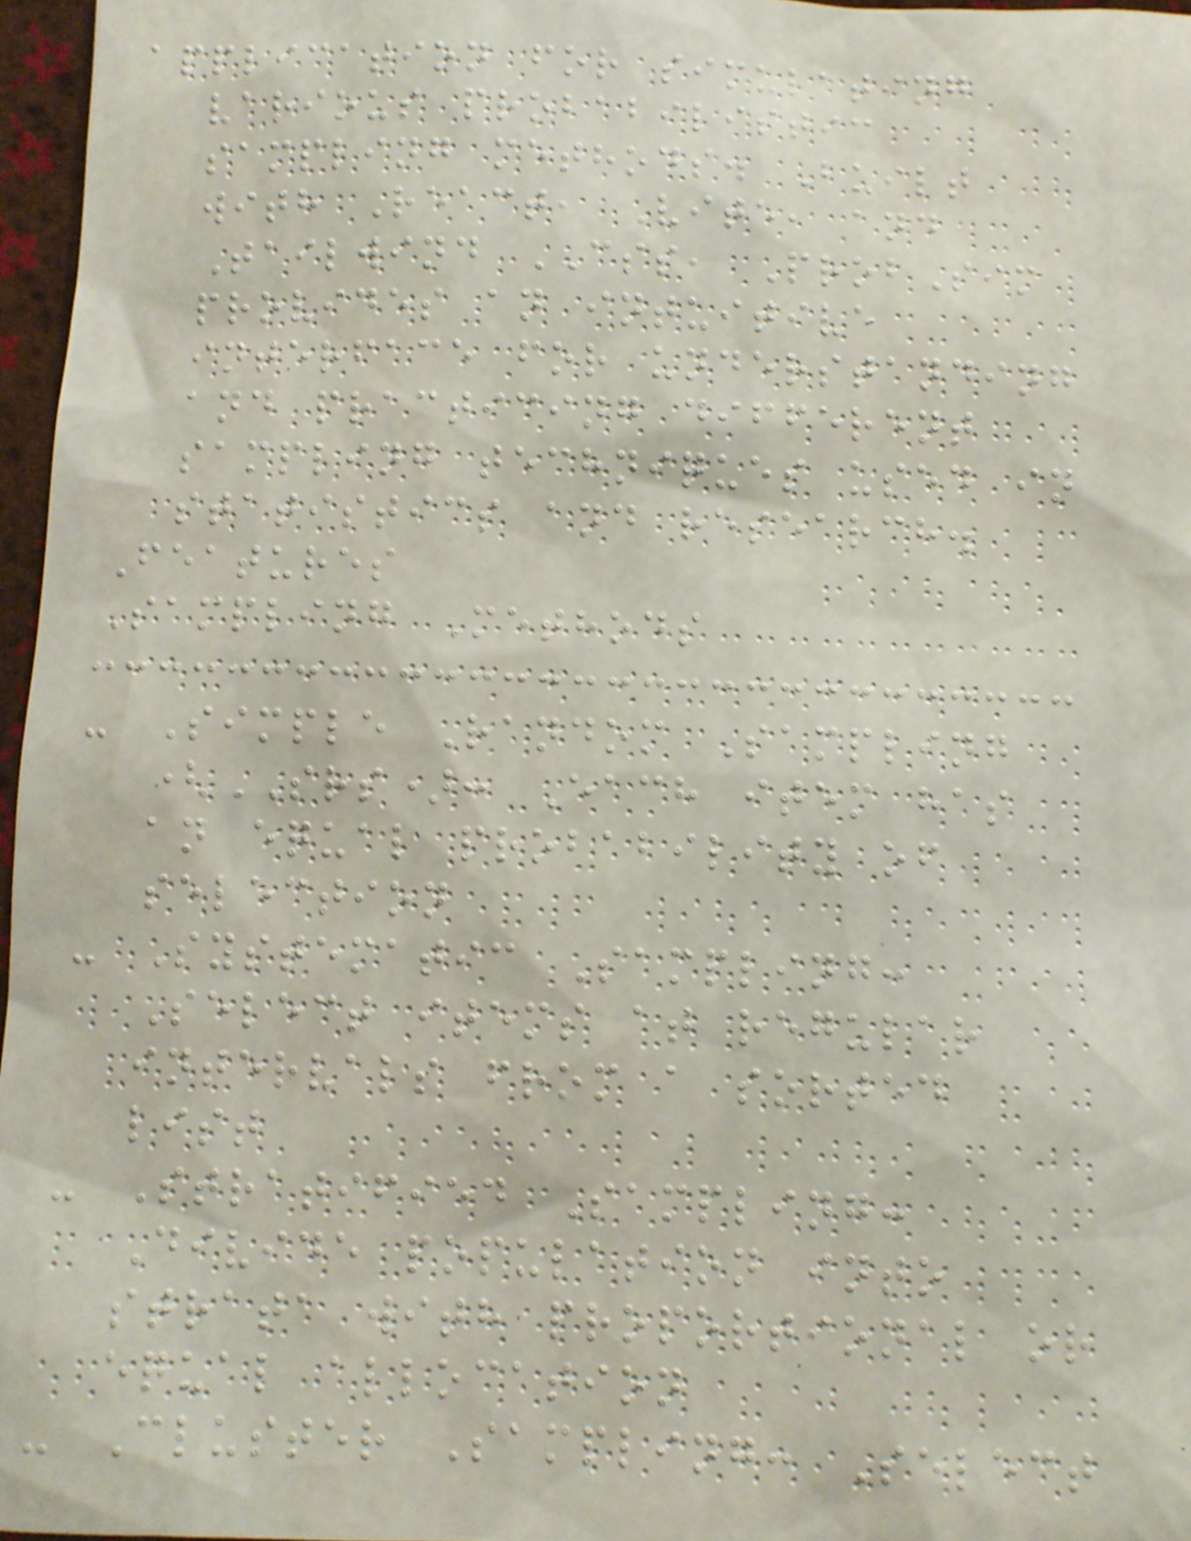application for simulating
various probabilistic
sampling methods. Built
with React, Vite, and
Tailwind CSS, ProbSim
provides an intuitive
interface for understanding
and practicing different
sampling techniques used in
statistics and research.
Features
Sampling Methods
- Simple Random Sampling
(SRS): Each item has
an equal probability of
selection
- Systematic Sampling:
Select items at regular
intervals from a sorted
list
- Stratified Sampling:
Divide population into
strata with proportional or
equal allocation
- Cluster Sampling: Select
